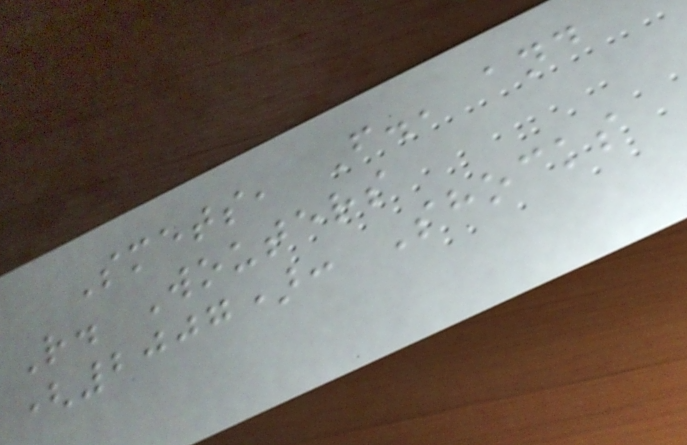Smets, F., and
R. Wouters
(2007): Shocks
